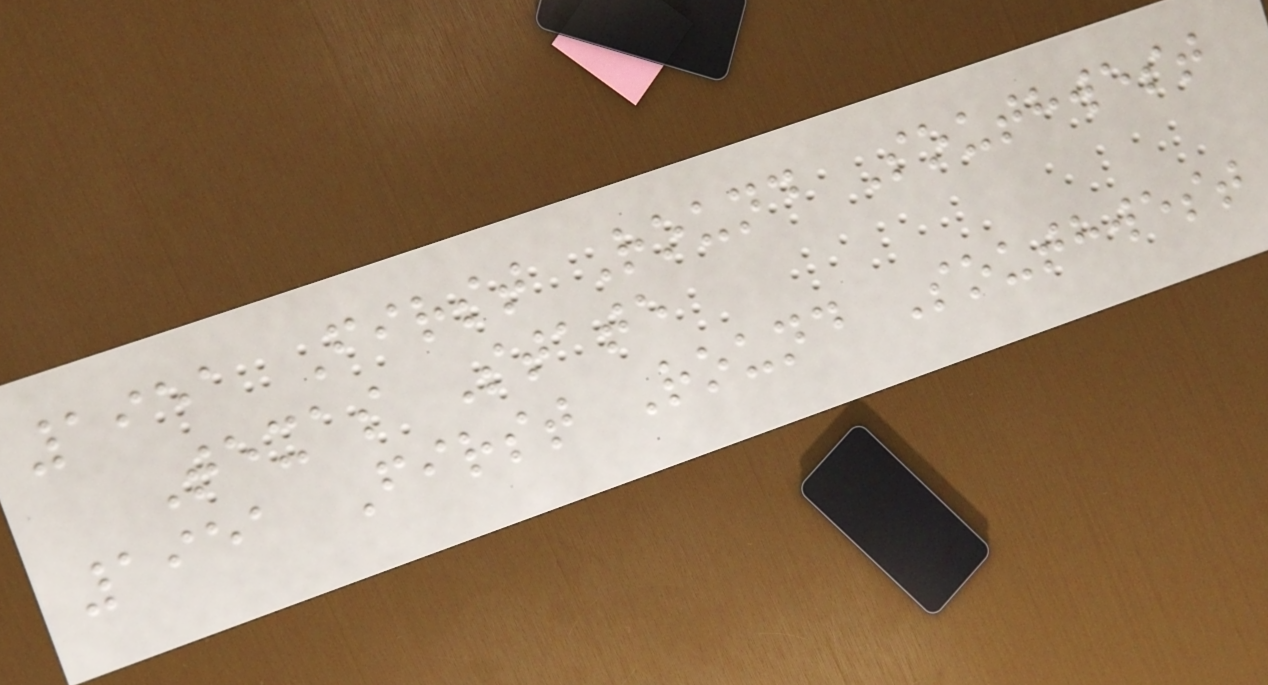1951 First Round Southwest
Texas State
1951 First Round Southwest
